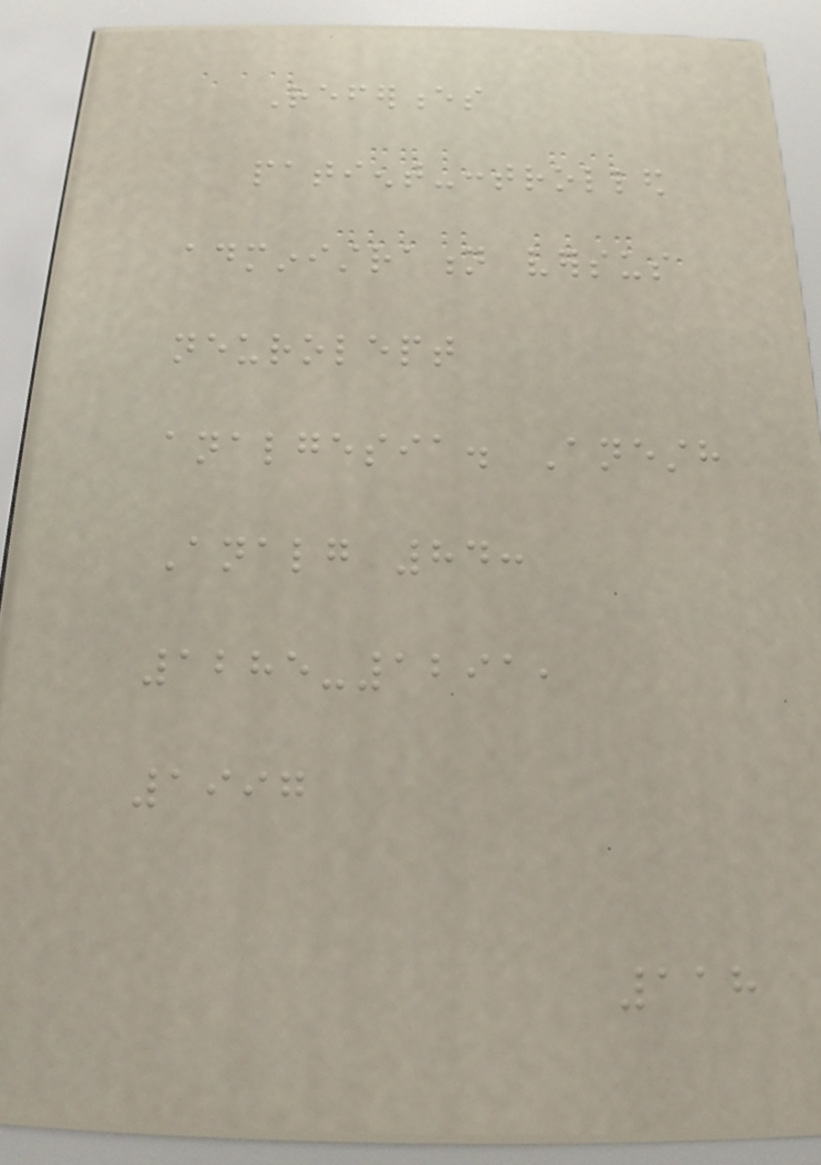References
patient-controlled
administration versus
neurolept
analgesia. Anesth
Analg 84:
1285-1291,
1997
118
